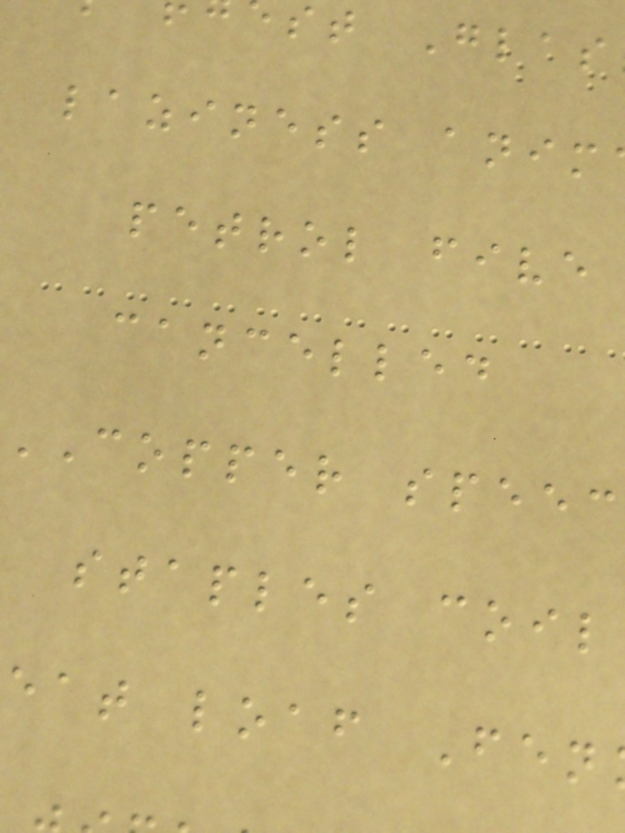st Glas
laziness anim
petrol five
cancelled
COPPER speec
staples coil
eat loaf Fen
